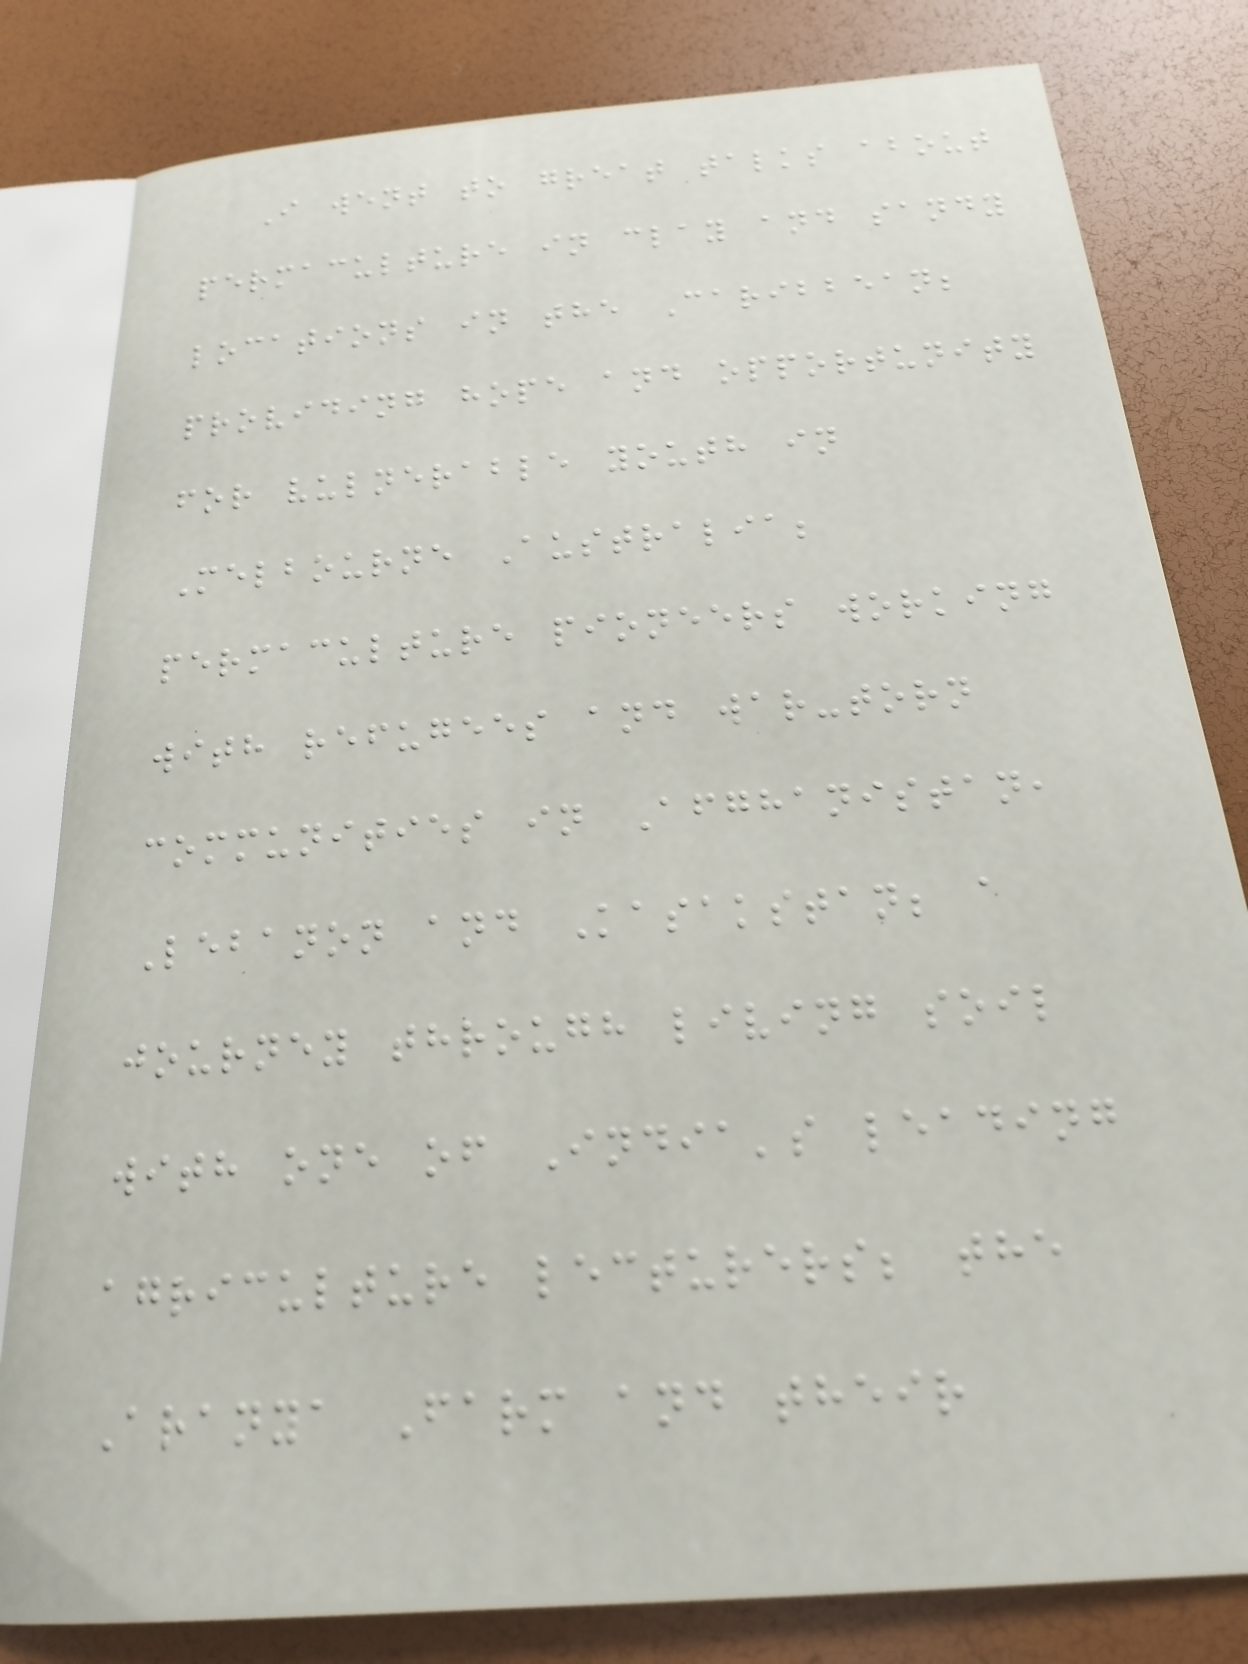I went to great talks about
permaculture in clay and sandy
locations in the Caribbean;
providing hope and opportunity
for vulnerable youth in
Melbourne Australia;
permaculture pioneers working
with refugees and war-torn
communities in Afghanistan,
Lebanon and Kasakstan; a
journey through living soil
with one of India's leading
agriculture lecturers; the
Aranya Farm and their
